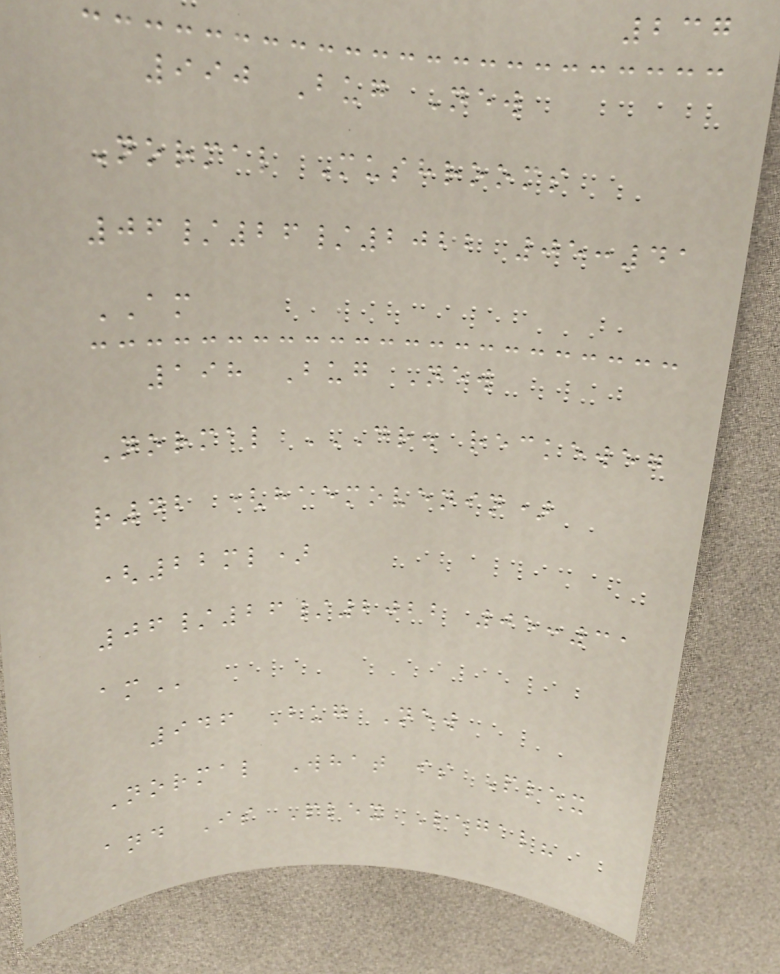237
990 Bug New
Normal Mushrooms
06/26/2022 05:41
AM
198 Bug New
Normal DR. RECKEWEG
R42 (HAEMOVENIN)
(22ML)
06/26/2022 05:31
AM
946 Bug New
Normal What is Plex
and Is Plex Legal?
